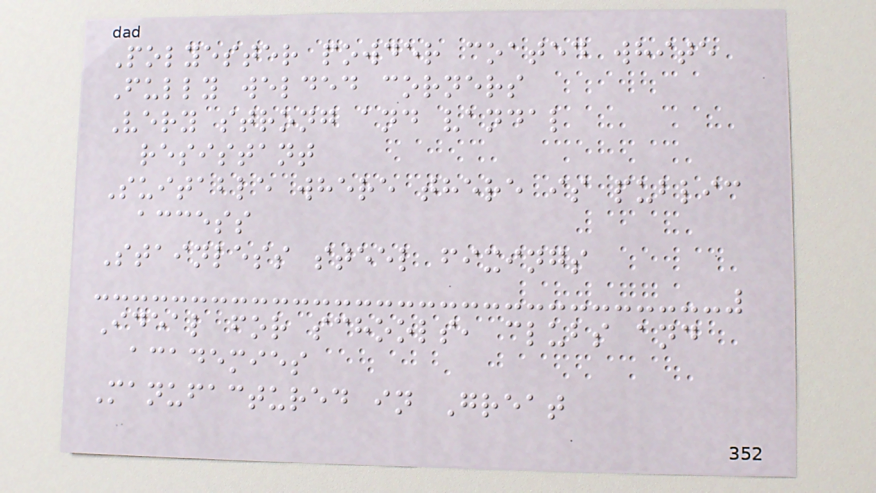Polyester powder coated white
Fully welded corners
Very strong and vandal
resistant
Suitable where there is public
access
Stainless steel fixings
Ideal for schools, clubs and
academies
Manufactured in Great
